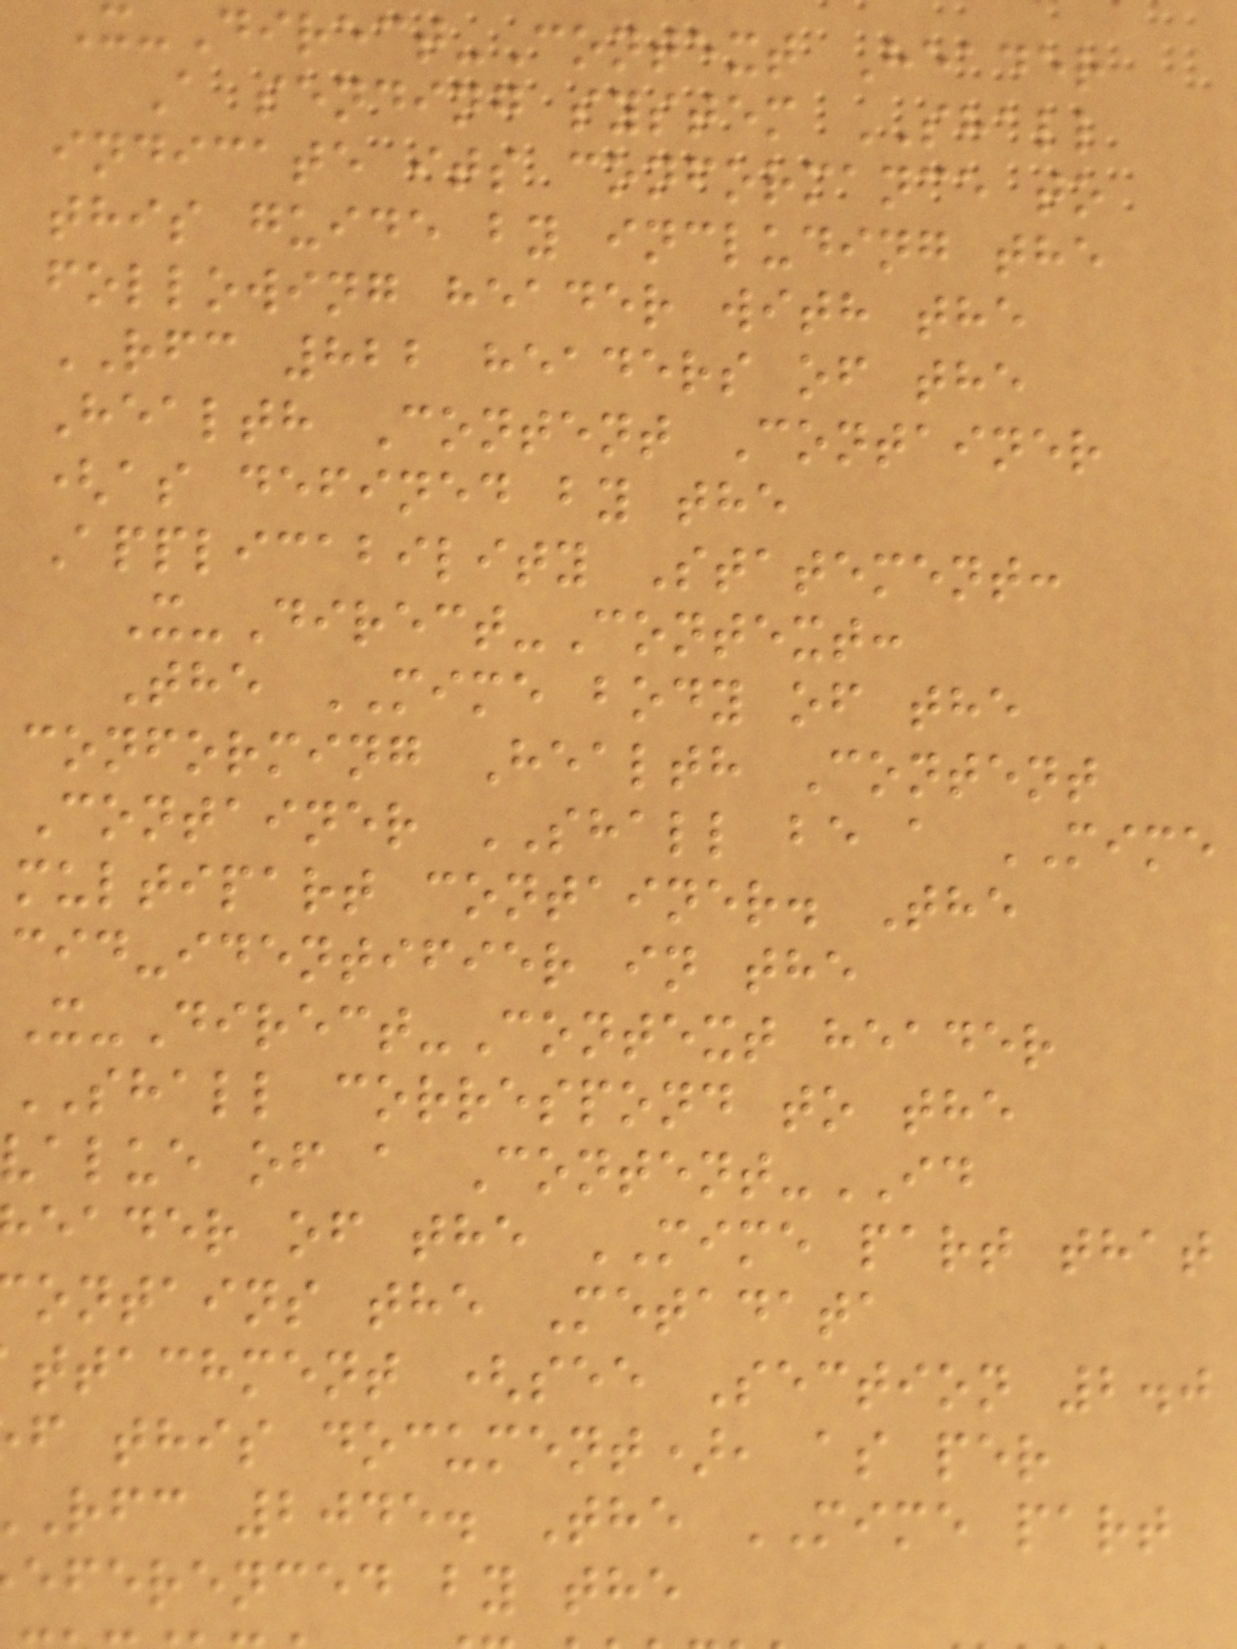X-Direct-Context Header
A sending system SHALL
indicate its conformance to
this guide by including the
following header with the
RFC 822 headers of the
Health Content Container
(as defined by the
Applicability Statement:
X-Direct-Context:
The MIME body of the
conforming Health Content
Container SHALL be a MIME
multipart container. The
cid-identifier in the
X-Direct-Context header
SHALL correspond to the
value of a Content-ID
eader of the MIME part that
ontains the Metadata
ttachment (see Section 2.0
f this document), as per
rfc 2045. The MIME part
eferenced by the
